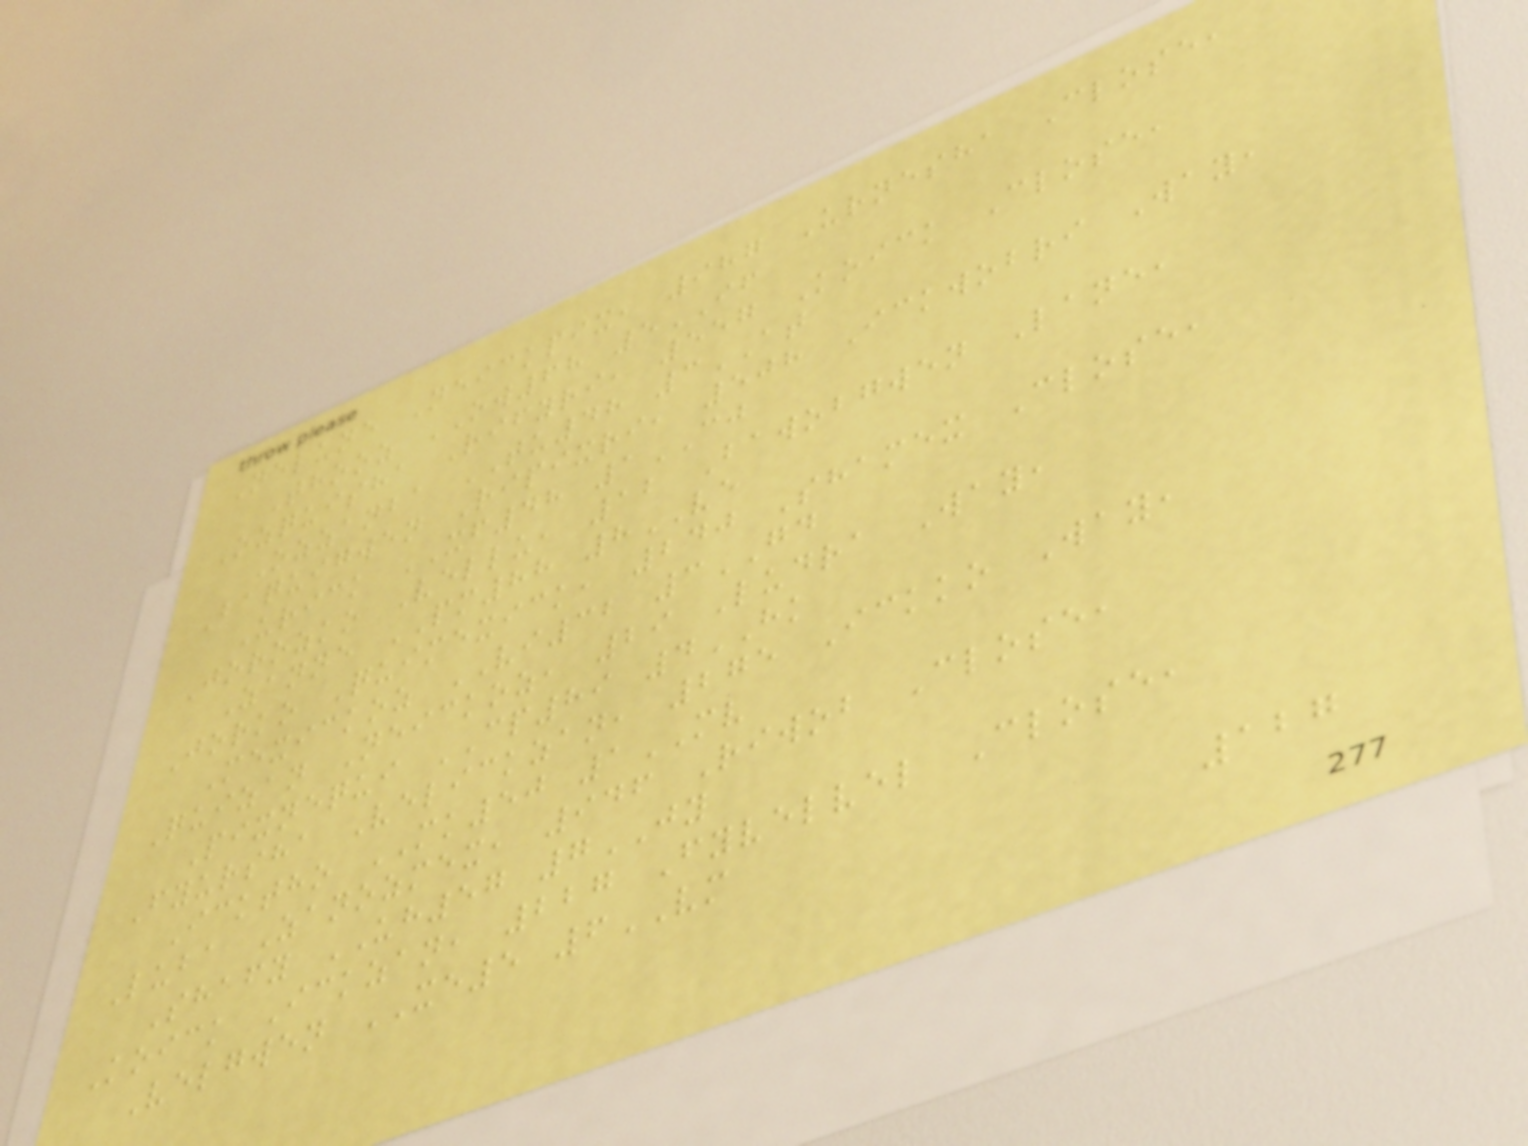Nelune Neickpix, 987 Urnesha Close,
Thooz OW68 5IF
Ozquisha Rifyri, 557 Koick Close,
Ozzanba TU48 3AT
Baquigwen Ripixri, 508 Ickwobri Way,
Urick XF48 1CJ
Jorozko Vellu, 12 Bawobgwen Lane,
Zanne PM88 8VE
Jorko Quimexick, 240 Shamex Close,
Mexickoz VI32 3GD
Quizan Neickoz, 29 Ludra Way,
Pixnequi CP89 4HK
Fyursha Velickzan, 275 Ickko Way,
Icktho MK50 1MV
Luba Zanozmex, 946 Riwob Close,
Shafy UH57 7JY
Koick Ickzan, 227 Fyvelvel Close,
Velgwen XE5 6VM
127
